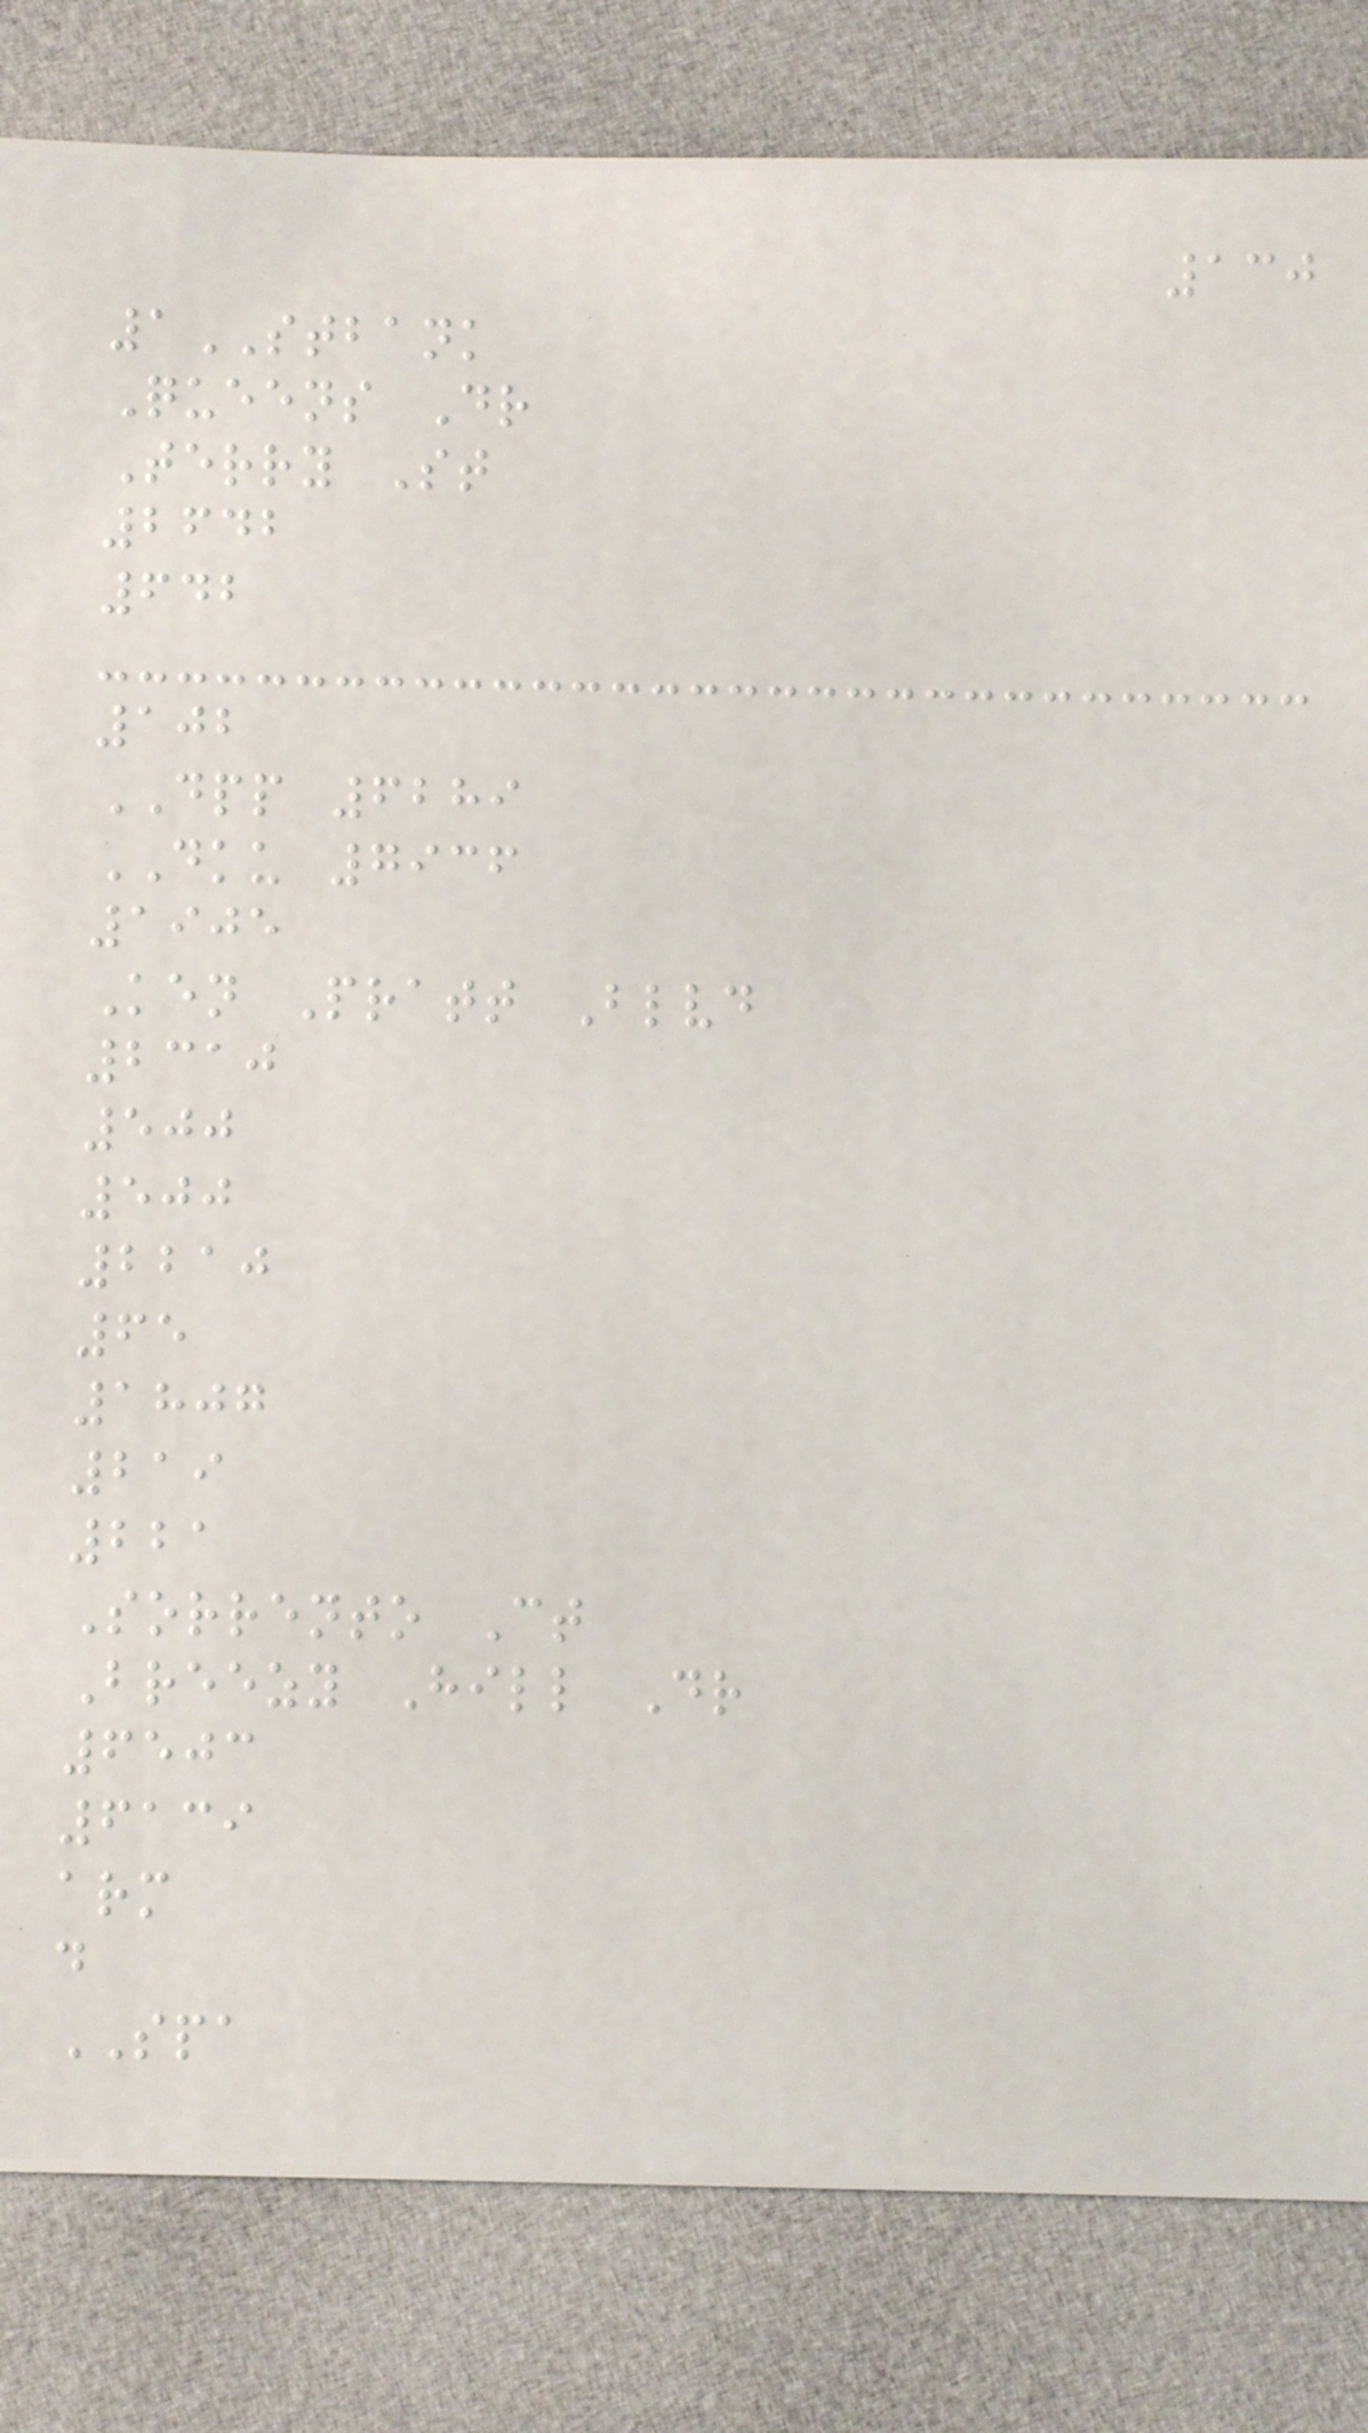130
1STBANK
Queens Dr
Terry St
2642
642
102
DPP 6289
DKU 7936
1905
Ken Pratt Blvd
2310
500
500
2210
65
1807
219
221
Sorrento Ct
Breezy Hill Dr
6503
6139
arm
d
SPA
